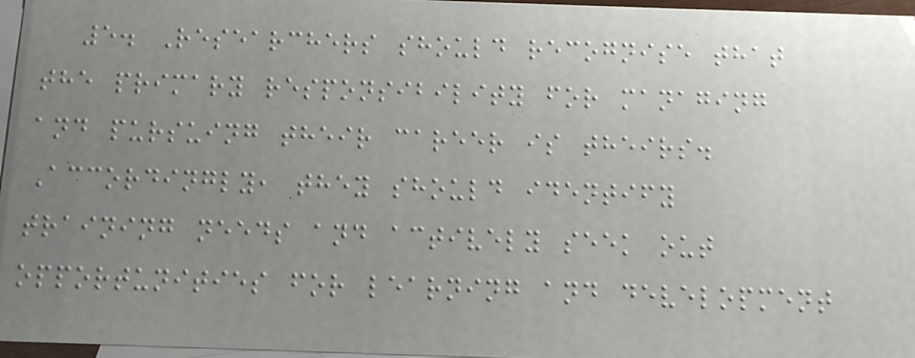5. Researchers should recognise that
the primary responsibility for managing
and pursuing their career is theirs.
Accordingly, they should identify
training needs and actively seek out
opportunities for learning and development
